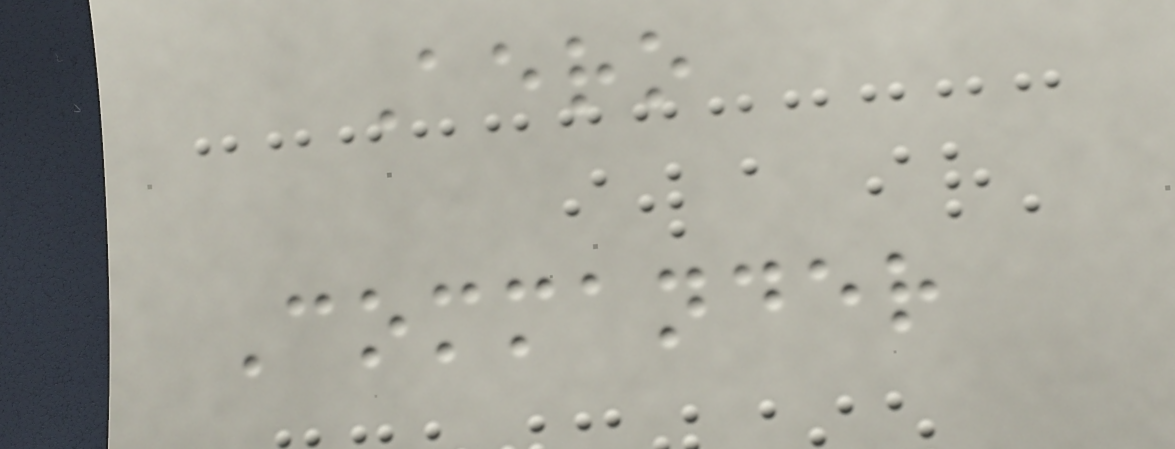Aero
Commander
